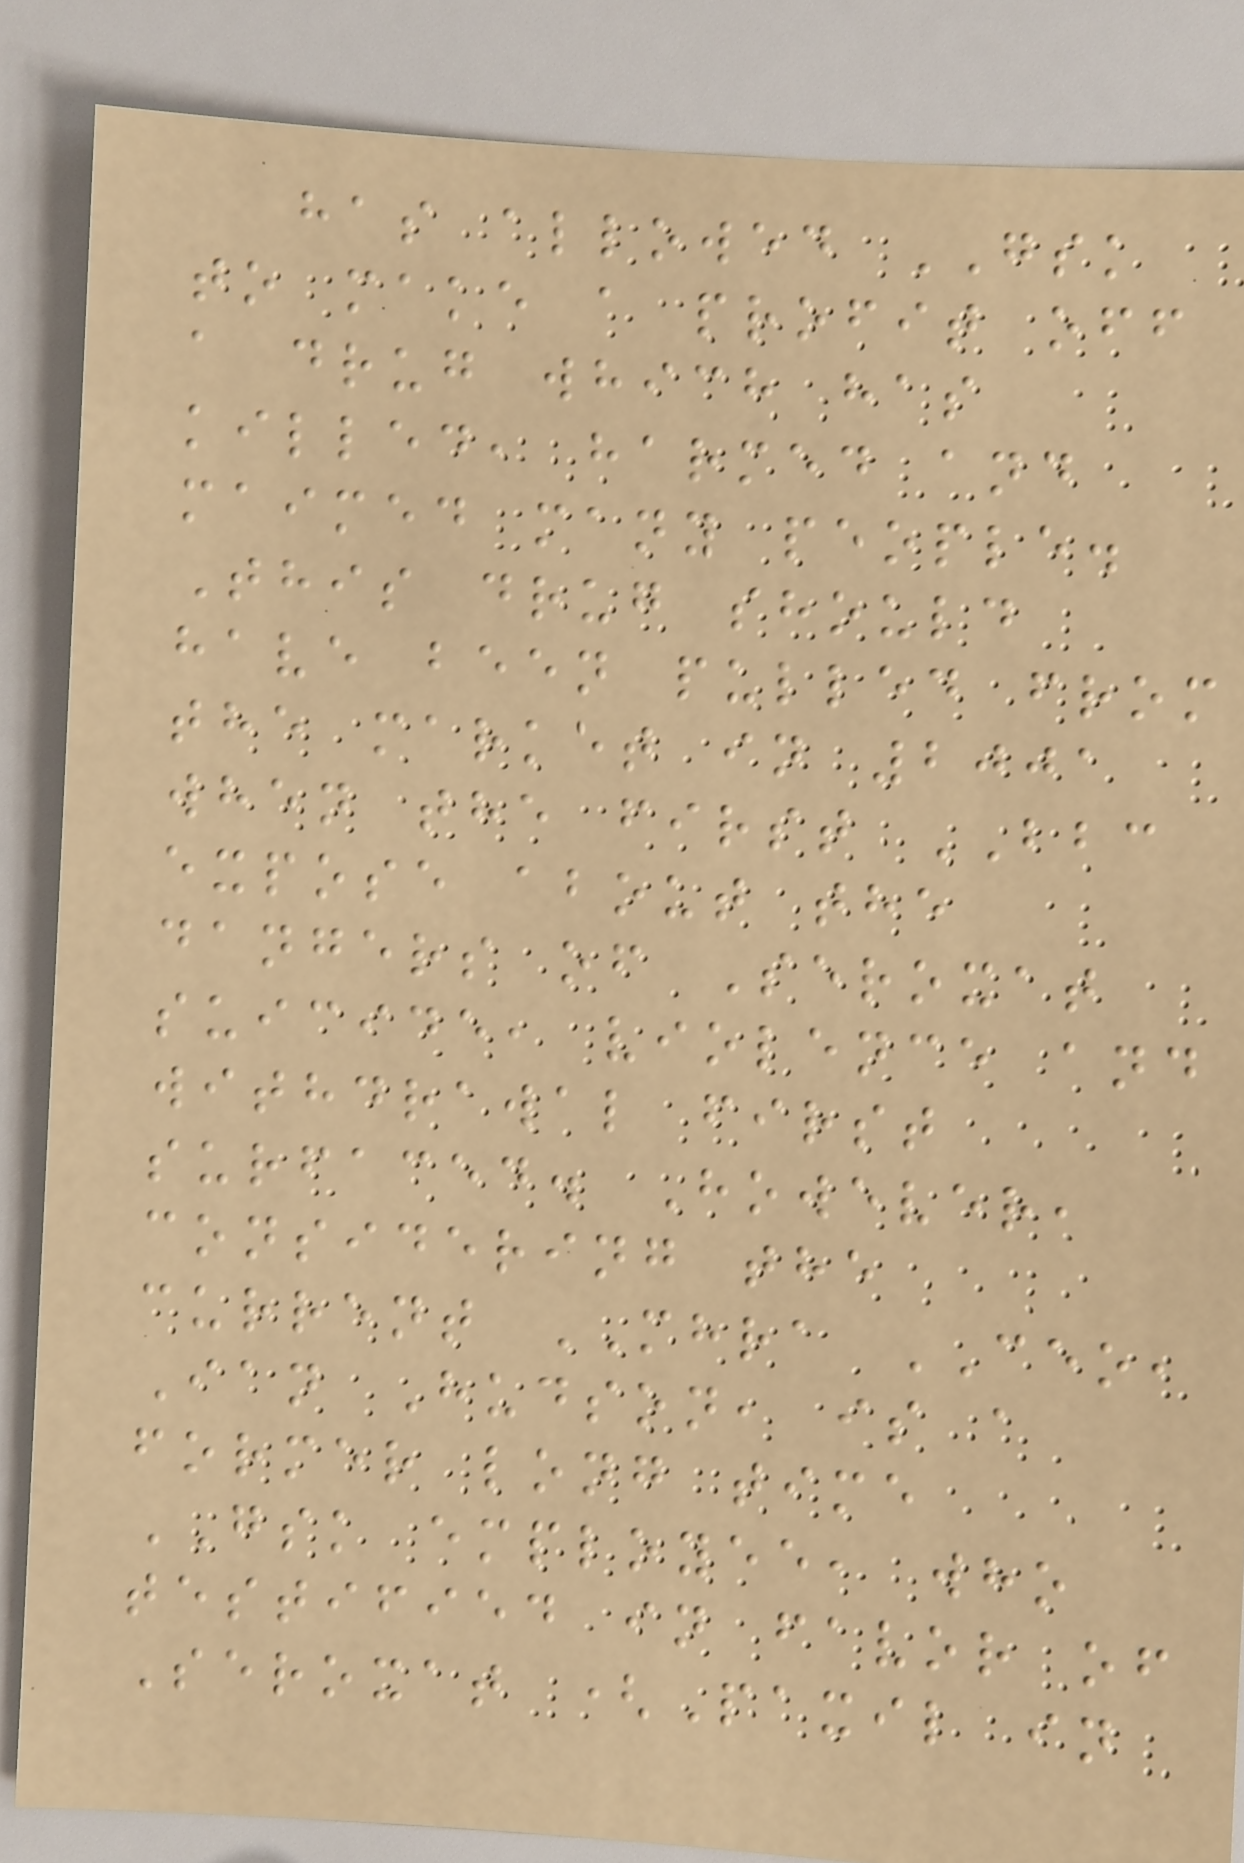has allowed GSK
to make a profit off
a drug which has
killed, harmed and
maimed many people.
This drug should
have been pulled from
the market in 2001
when the first BBC
expose about the
dangers of Seroxat
suicide, violence and
withdrawal first
surfaced. However,
considering the
current MHRA CEO,
Ian Hudson, is a
former long time
GSK employee, who
testified in favor of
Seroxat (Paxil in
